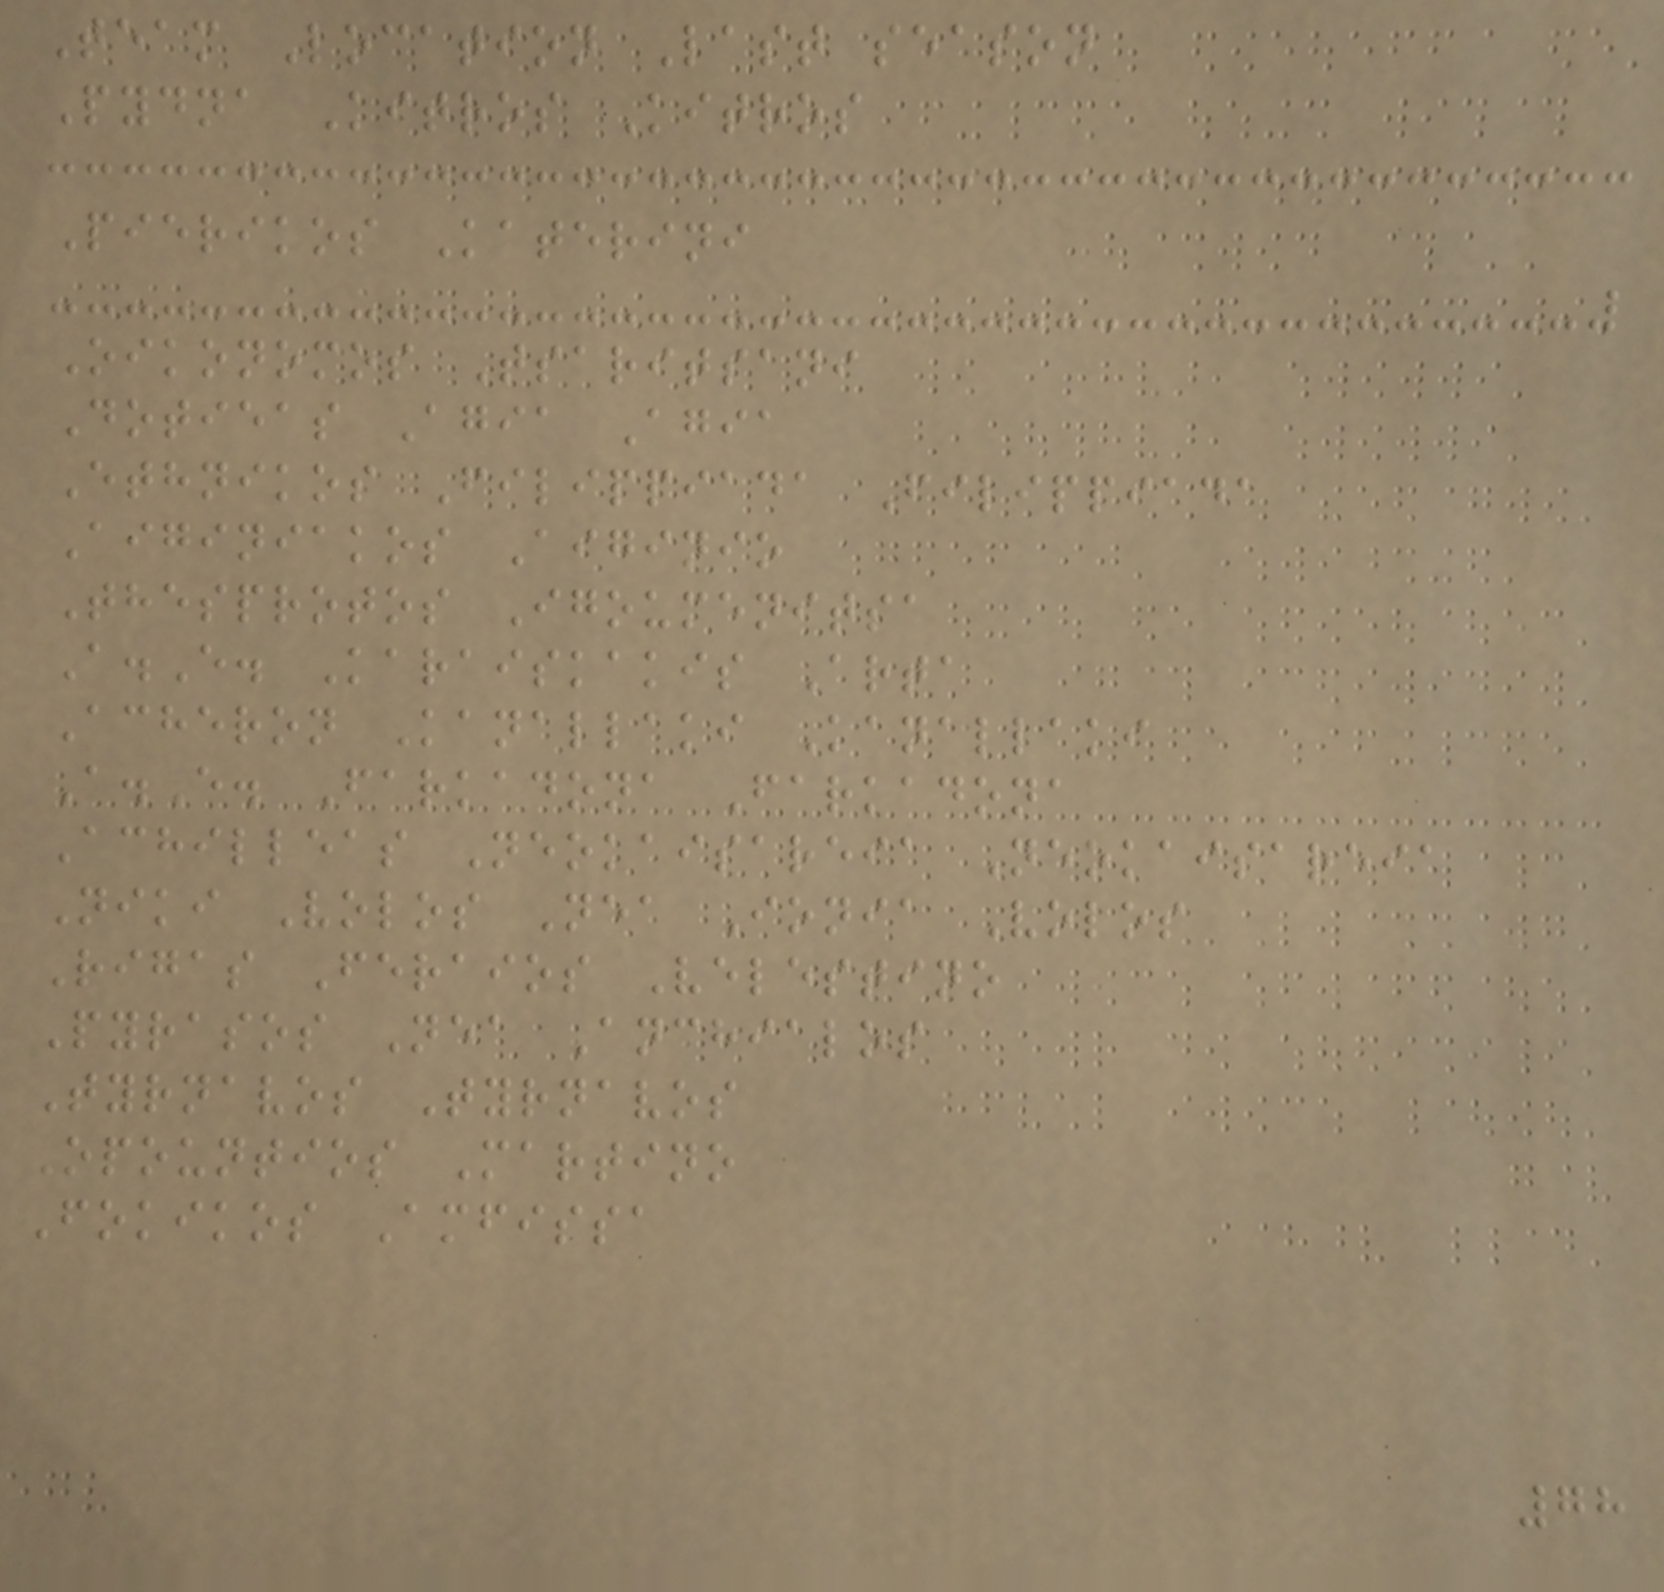Team Location Last season
Pydna Kitros Kitros
Pierikos Katerini
Oikonomos Tsaritsani
Dotieas Agia Agia
Ethnikos Filippiada Filippiada
Aiginiakos Aiginio
Thesprotos Igoumenitsa
A.E. Karaiskakis Arta
Acheron Kanallaki Kanallaki
A.E. Farkadona Farkadona
Achilleas Neokaisareia Neokaisareia
Niki Volos Nea Ionia Volos
Rigas Feraios Velestino
Pyrasos Nea Anchialos
Tyrnavos Tyrnavos
Opountios Martino
Fokikos Amfissa
78
